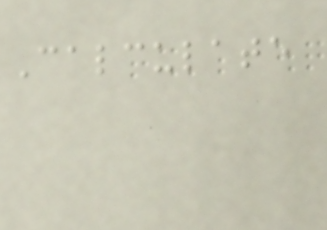Calculate
